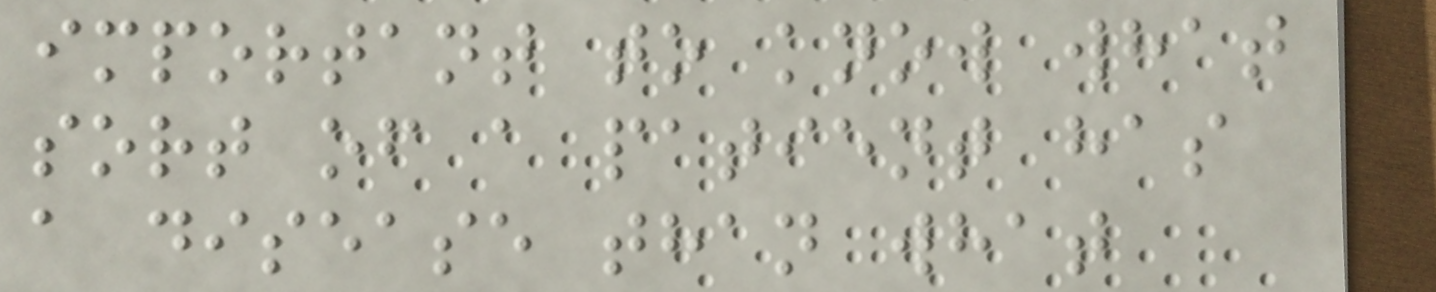important to know what
sort of a patient has
a disease than what
